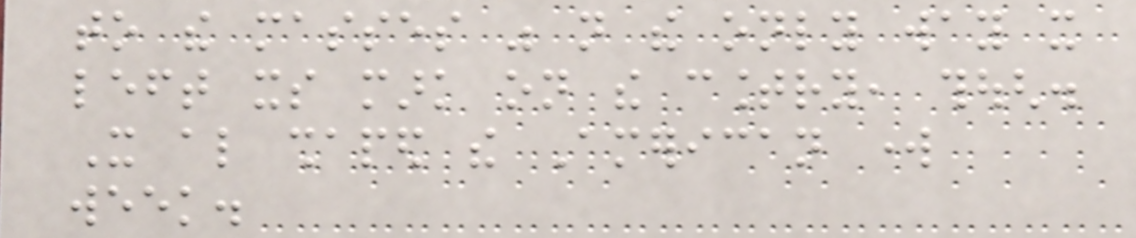to the masses was not the only way it
left its mark on the country, though.
It also shaped the American work
week.
